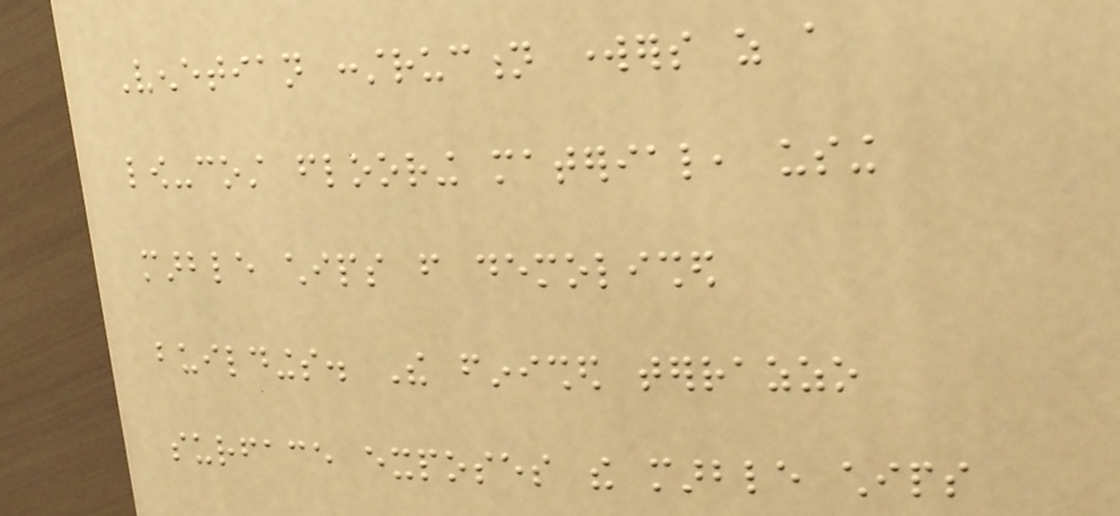Venetian construction workers as a
low-cost flooring material, using
marble chips from demolished
buildings. The finished terrazzo
surface exposes the marble chips
